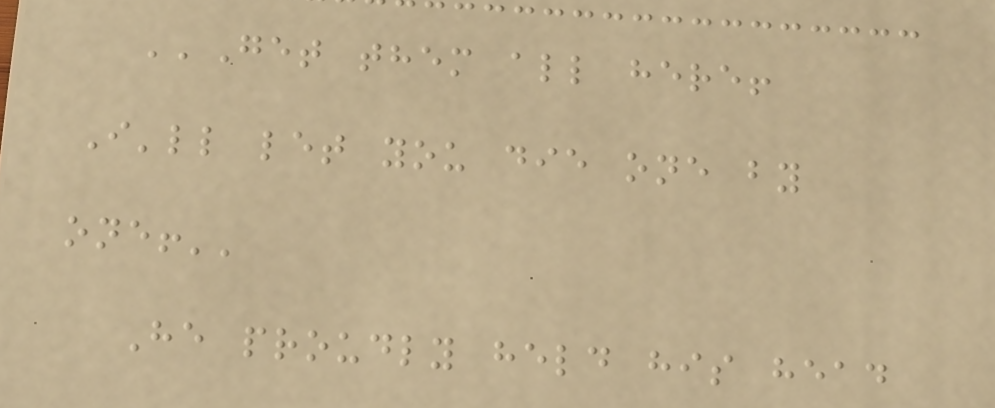''Get them all here!
I'll let you die one by
one!''
He proudly held his head
